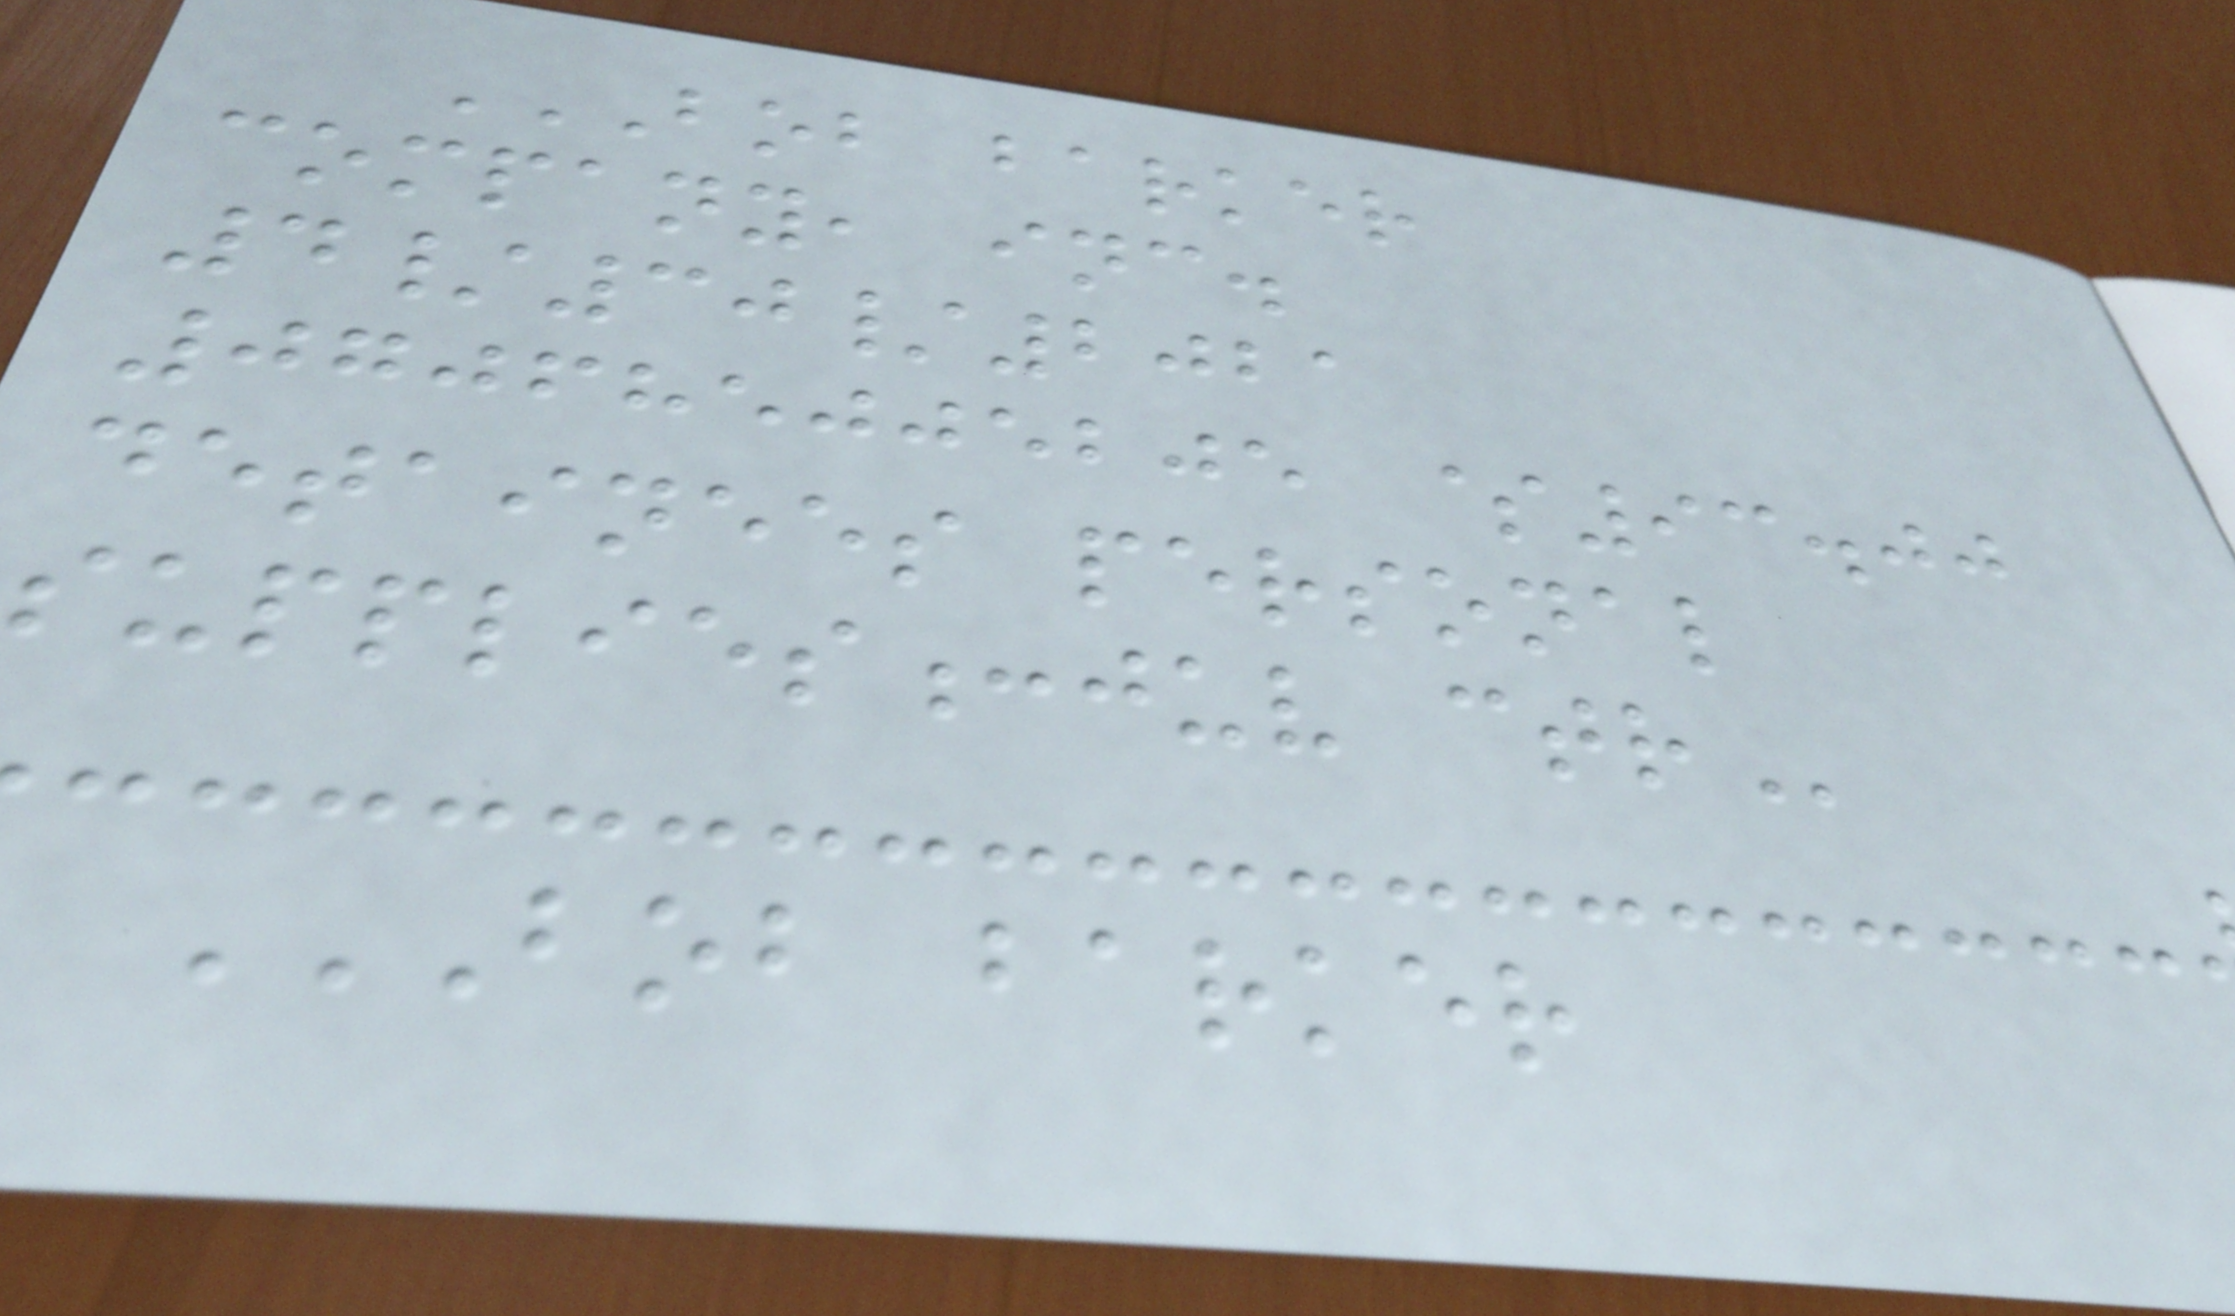BOB BARKER
COMPANY, INC.
4/30/2021
070685005205 $93.00
DETAINEES PERSONAL
SUPPLIES:JUV CTR
BOB BARKER
